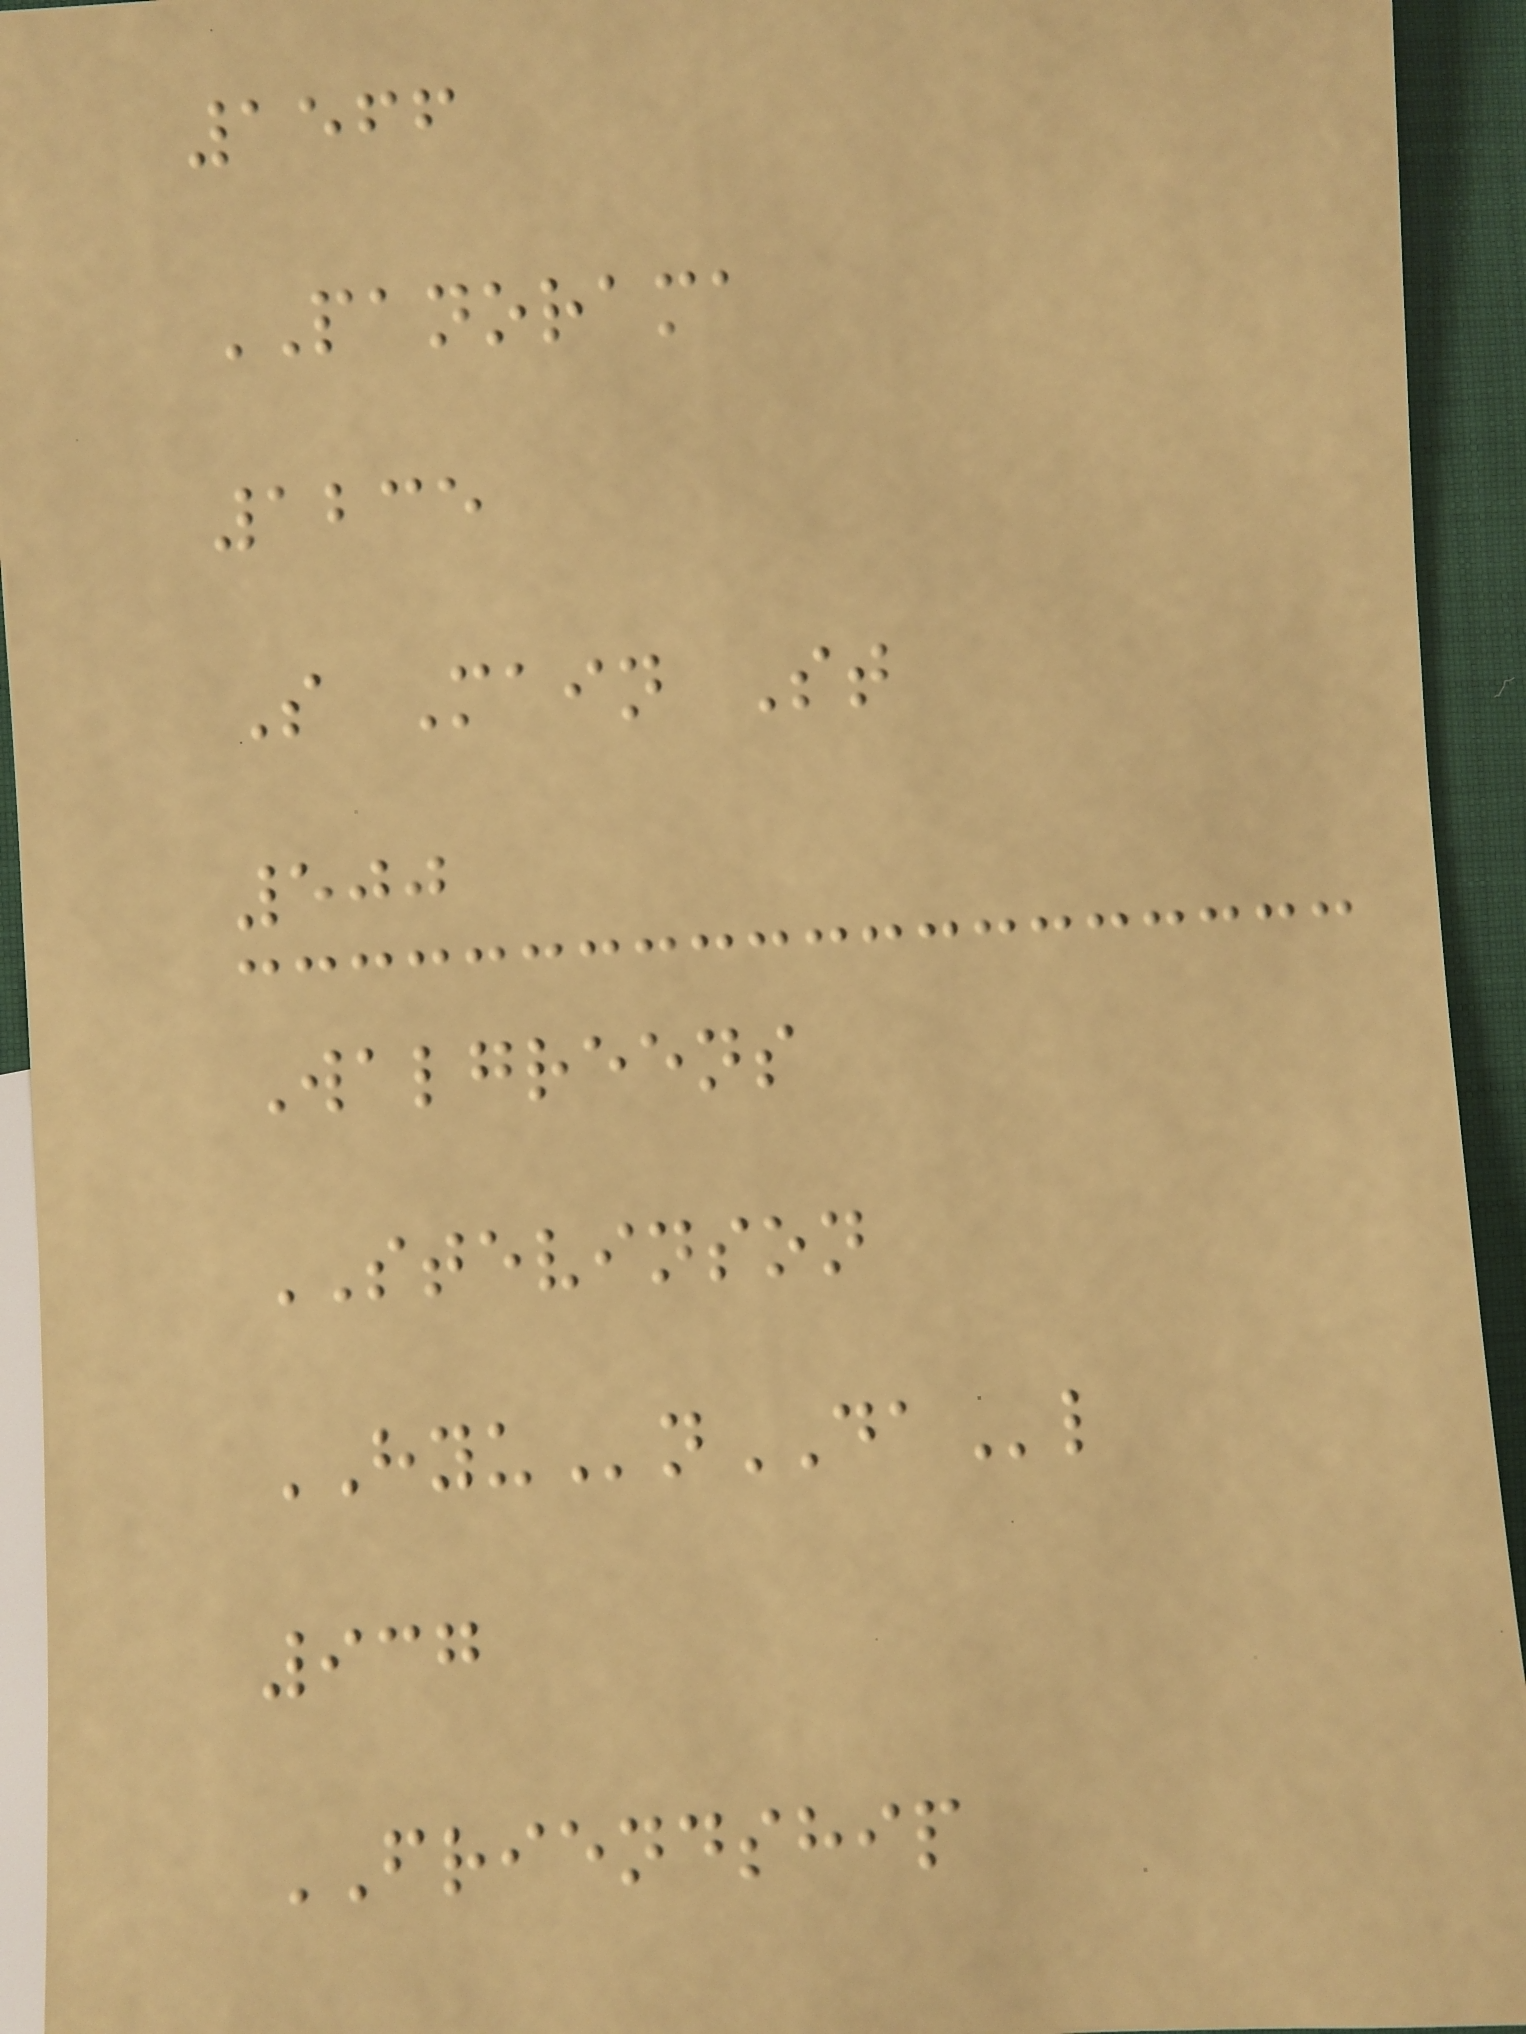1566
PANORAMA
1235
S Main St
500
Walgreens
STEVINSON
HYUnDAl
937
FRIENDSHIP
